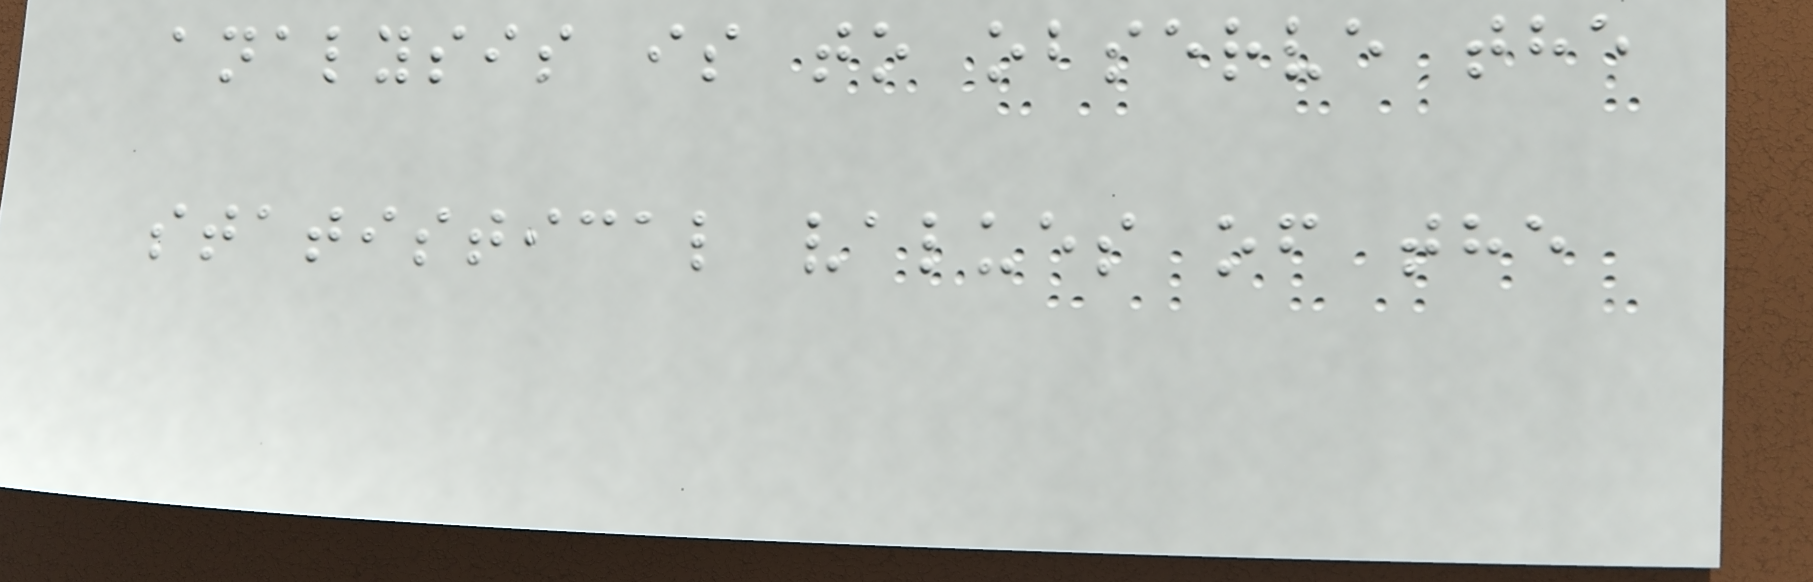analysis is to observe the
statistical values of the
